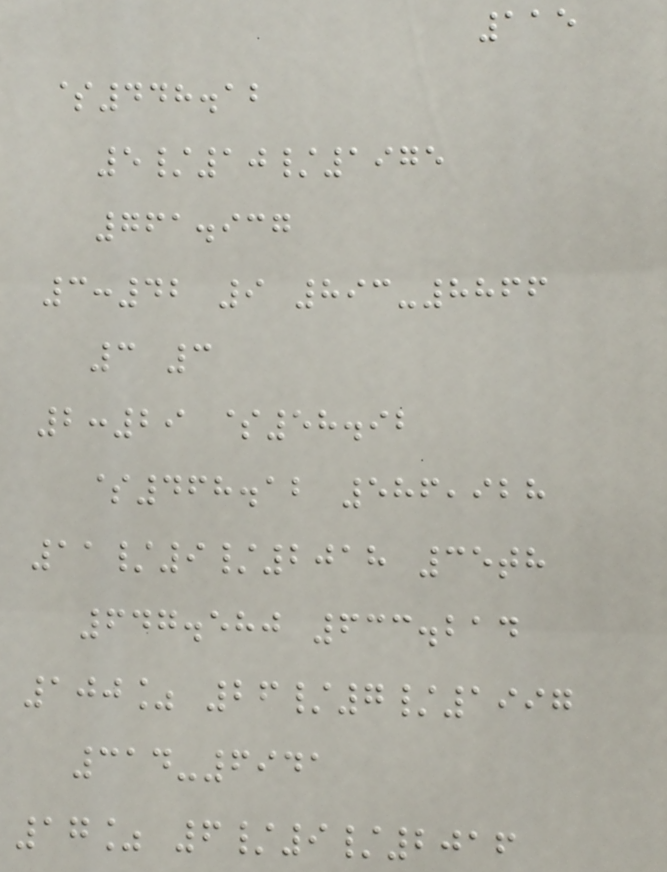115
$448.12
5/10/1975
761.937
3:42 9 893-8866
3 3
2:29 $58.92
$468.12 586,928
11/9/2018 35th
647.580 633.214
100% 26/7/1997
314-6941
17% 6/9/2016
